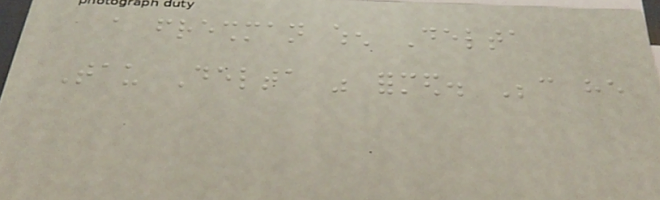a freshman when Delta
Tau Delta was formed. Because he
